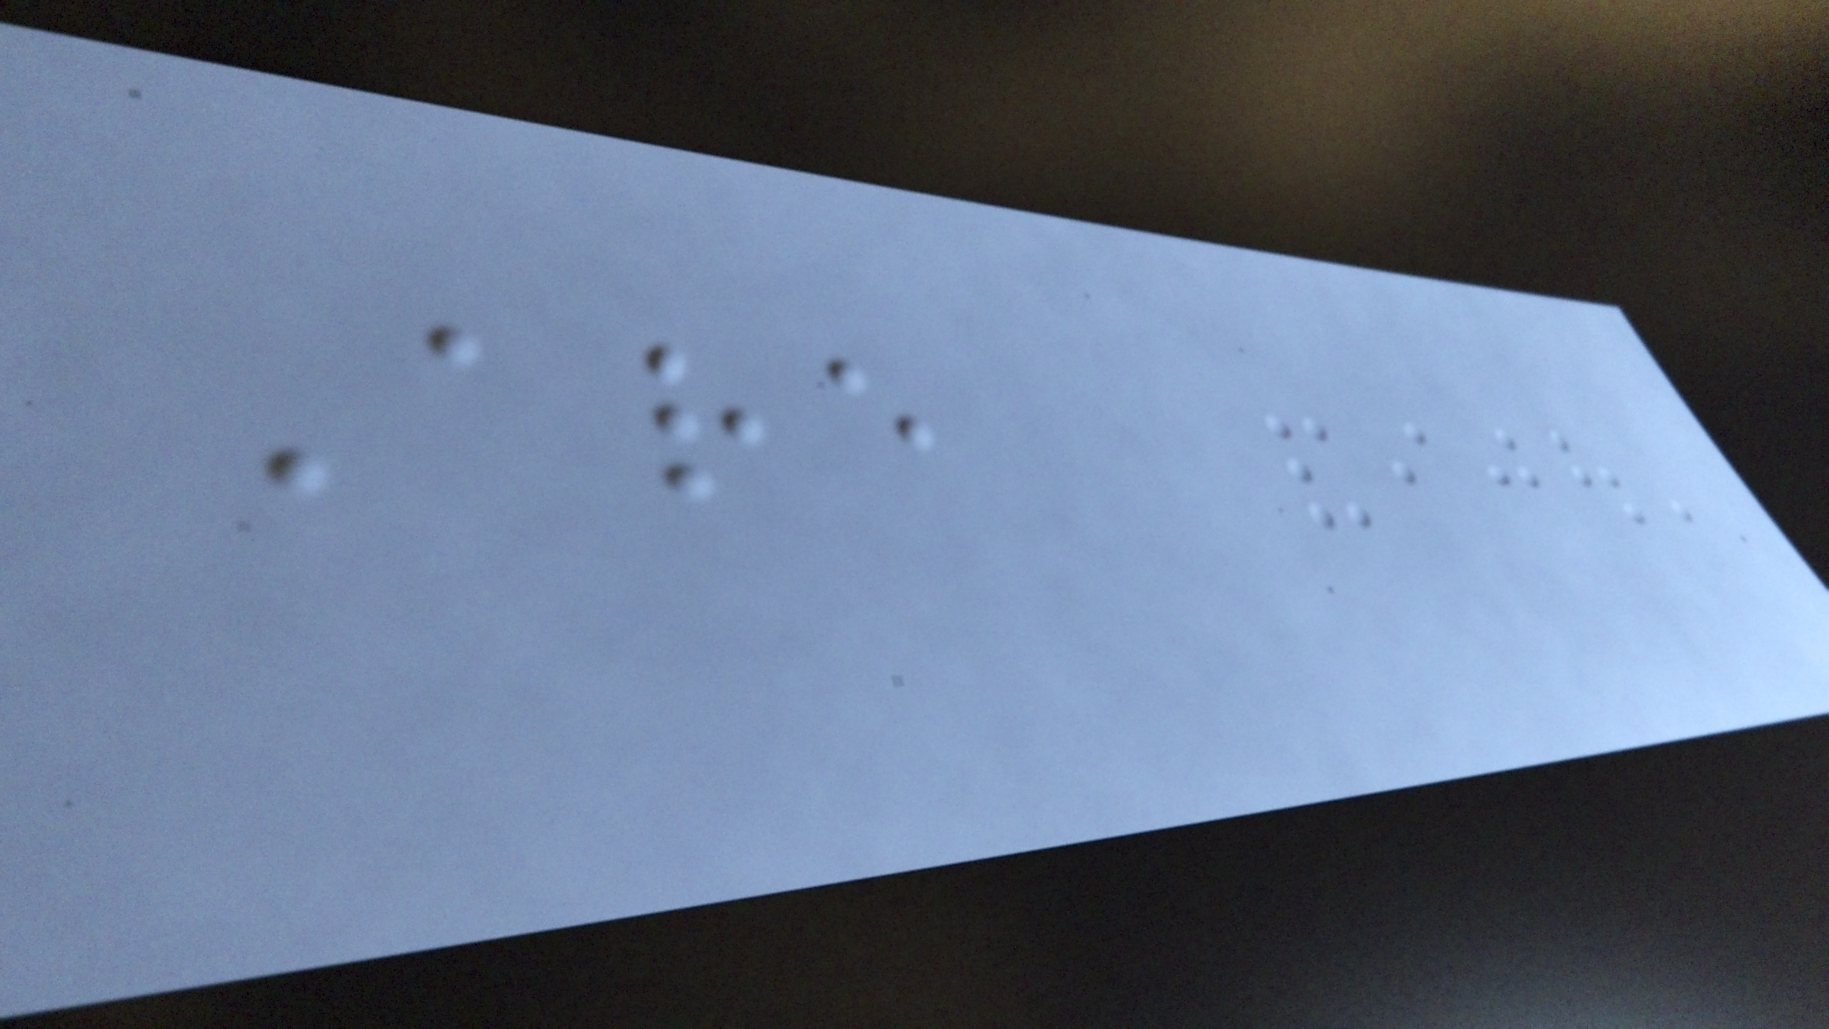Are
